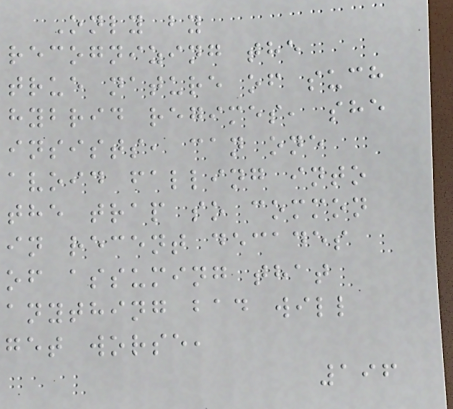Only by
recognizing the
true nature of such
hybrid regimes, she
insists, can one
avoid falling into
the trap so common
in recent decades
of assuming that
anything bad will
get worse,
196
